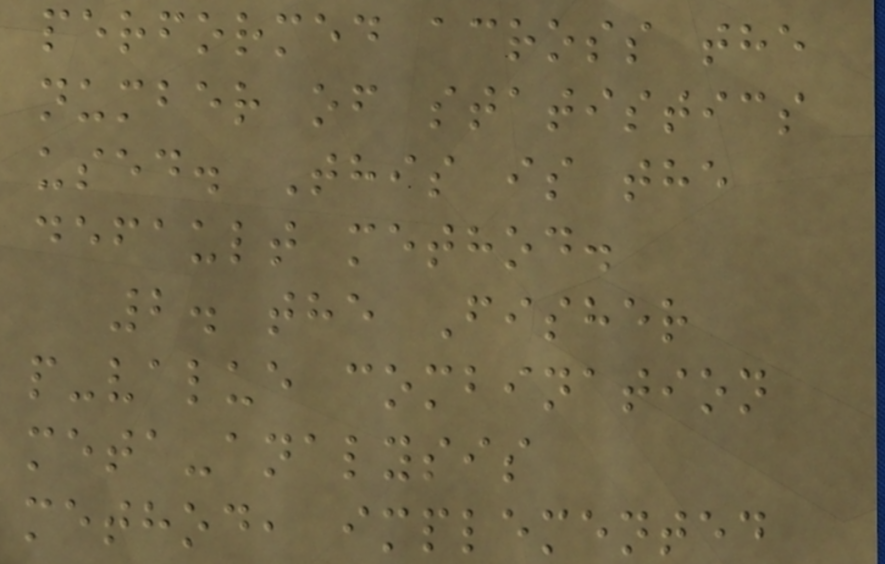performed across the
number of statistics
used. This is the
default method.
2. the Fisher
p-value combination
meta-analysis
method, implemented
